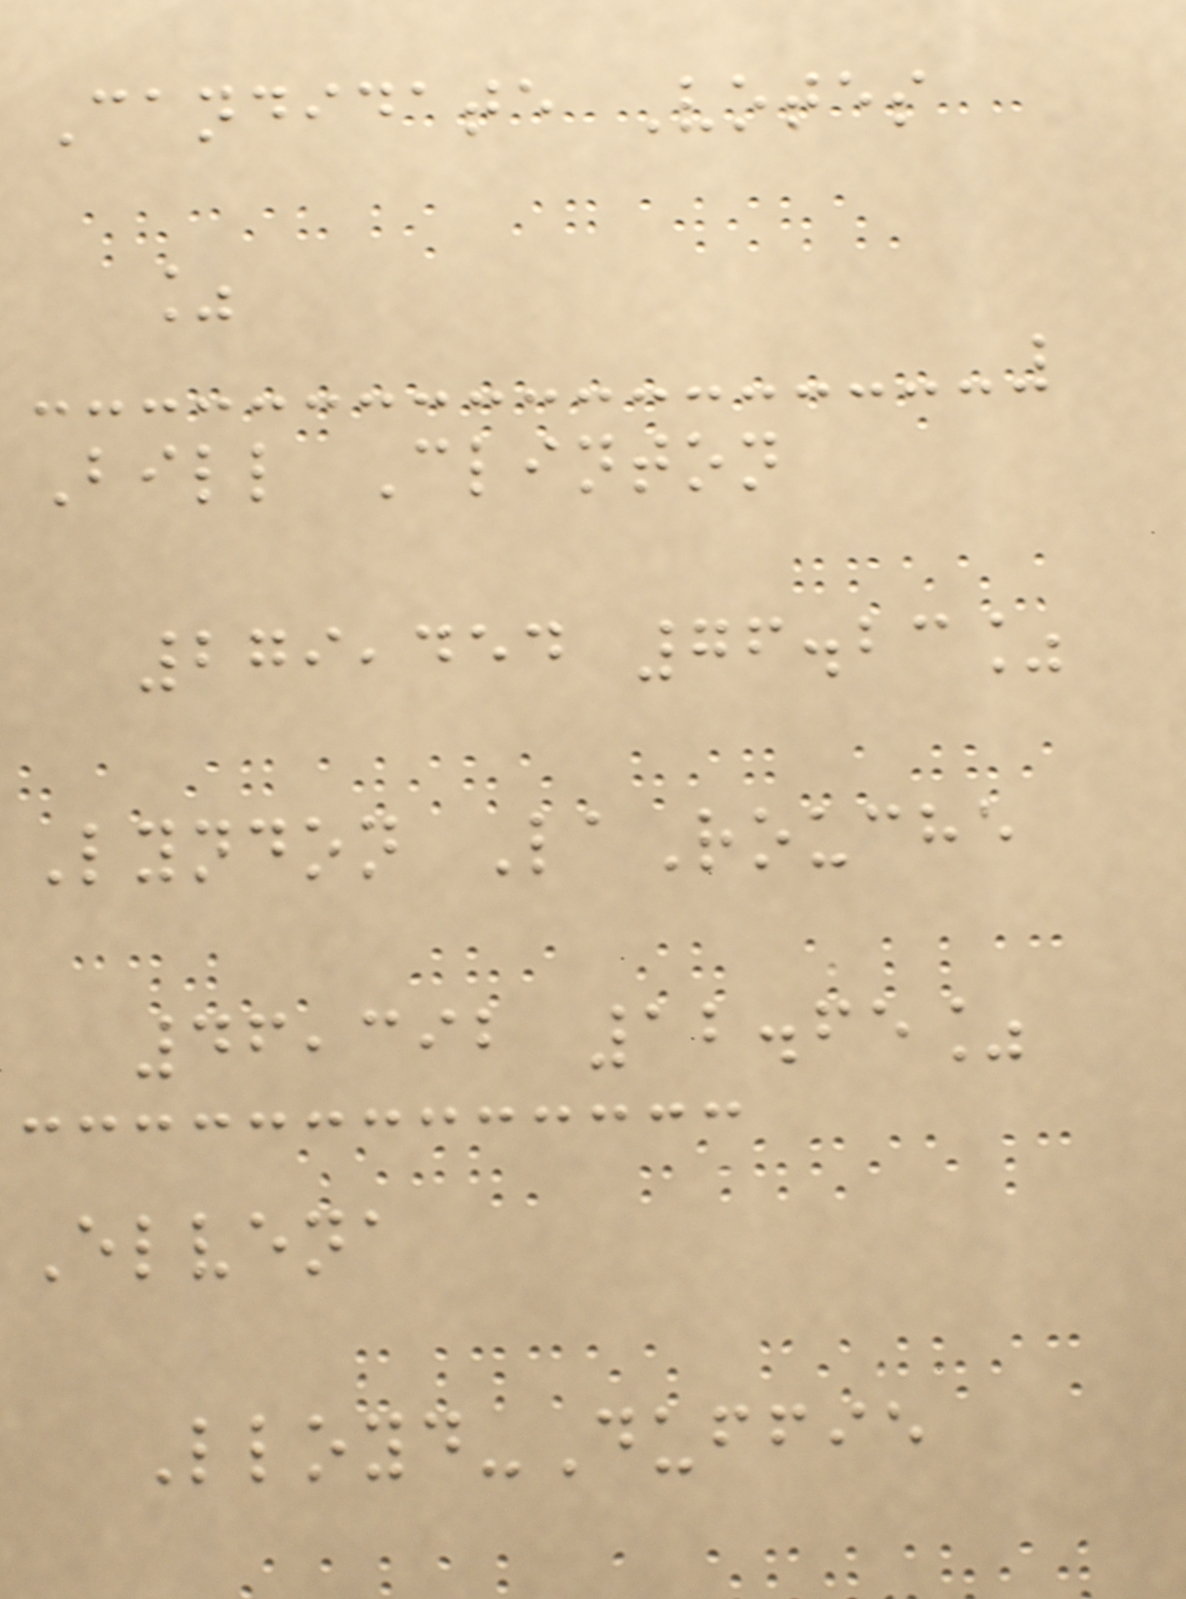Candidate Votes
%
Bill Clinton
279,454 76.23%
Lyndon LaRouche
46,392 12.65%
Elvena
Lloyd-Duffie
